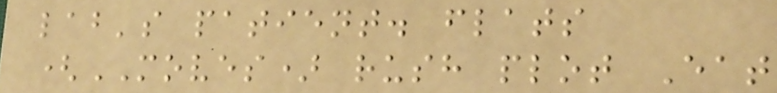lab's patient. flats
(MOVES) rush plot Eat
